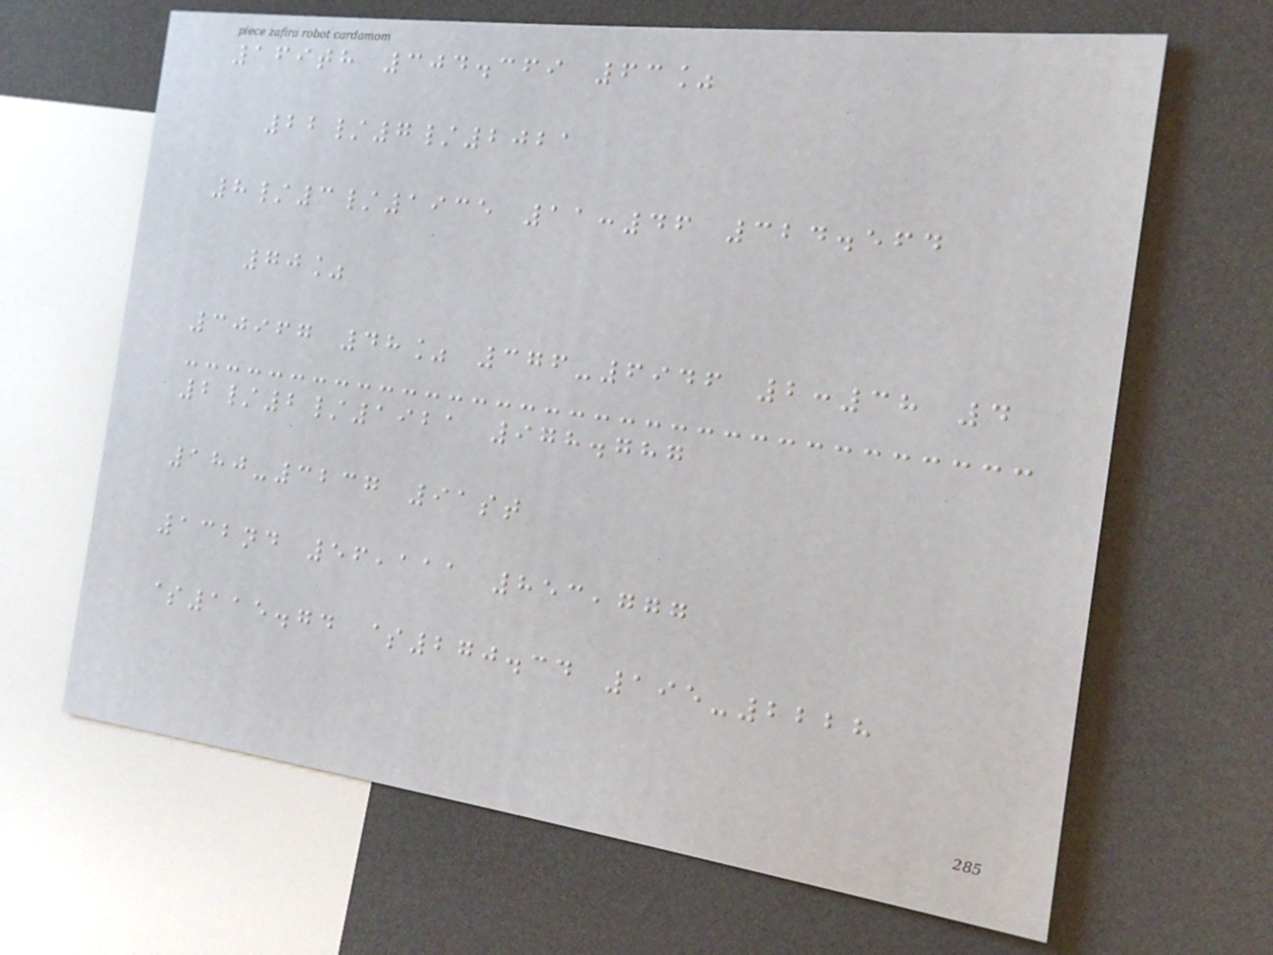169th 304.369 63%
22/7/2021
8/3/1935 11:46 324.564
70%
30967 48% 376-6946 2:38 4
2/2/1921 978.787
180-3237 91st
132nd 56,111 853,777
$115.74 $270.34 195-2228
